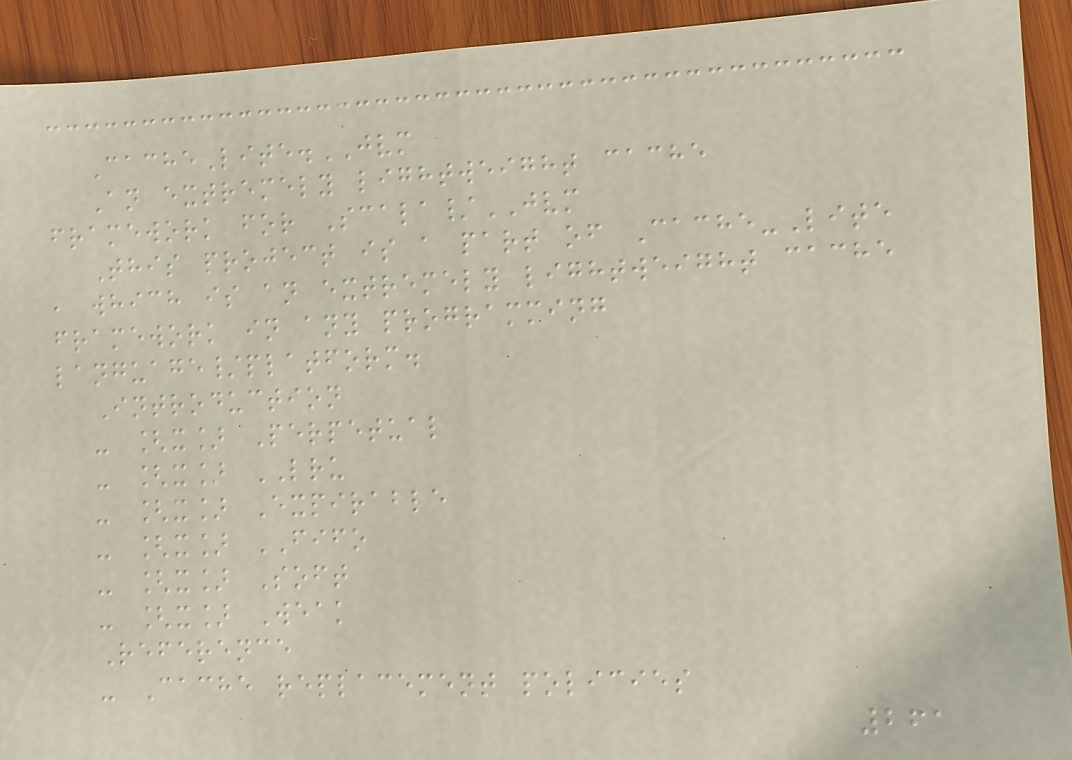CacheLite.JVM
An extremely lightweight cache
framework for Scala/JVM
This project is a part of Cache-Lite
, which is an extremely lightweight cache
framework in any programming
language/platform.
Introduction
- [x] Perpetual
- [x] LRU
- [x] Expirable
- [x] FIFO
- [x] Soft
- [x] Weak
Reference
- Cache replacement policies
261
